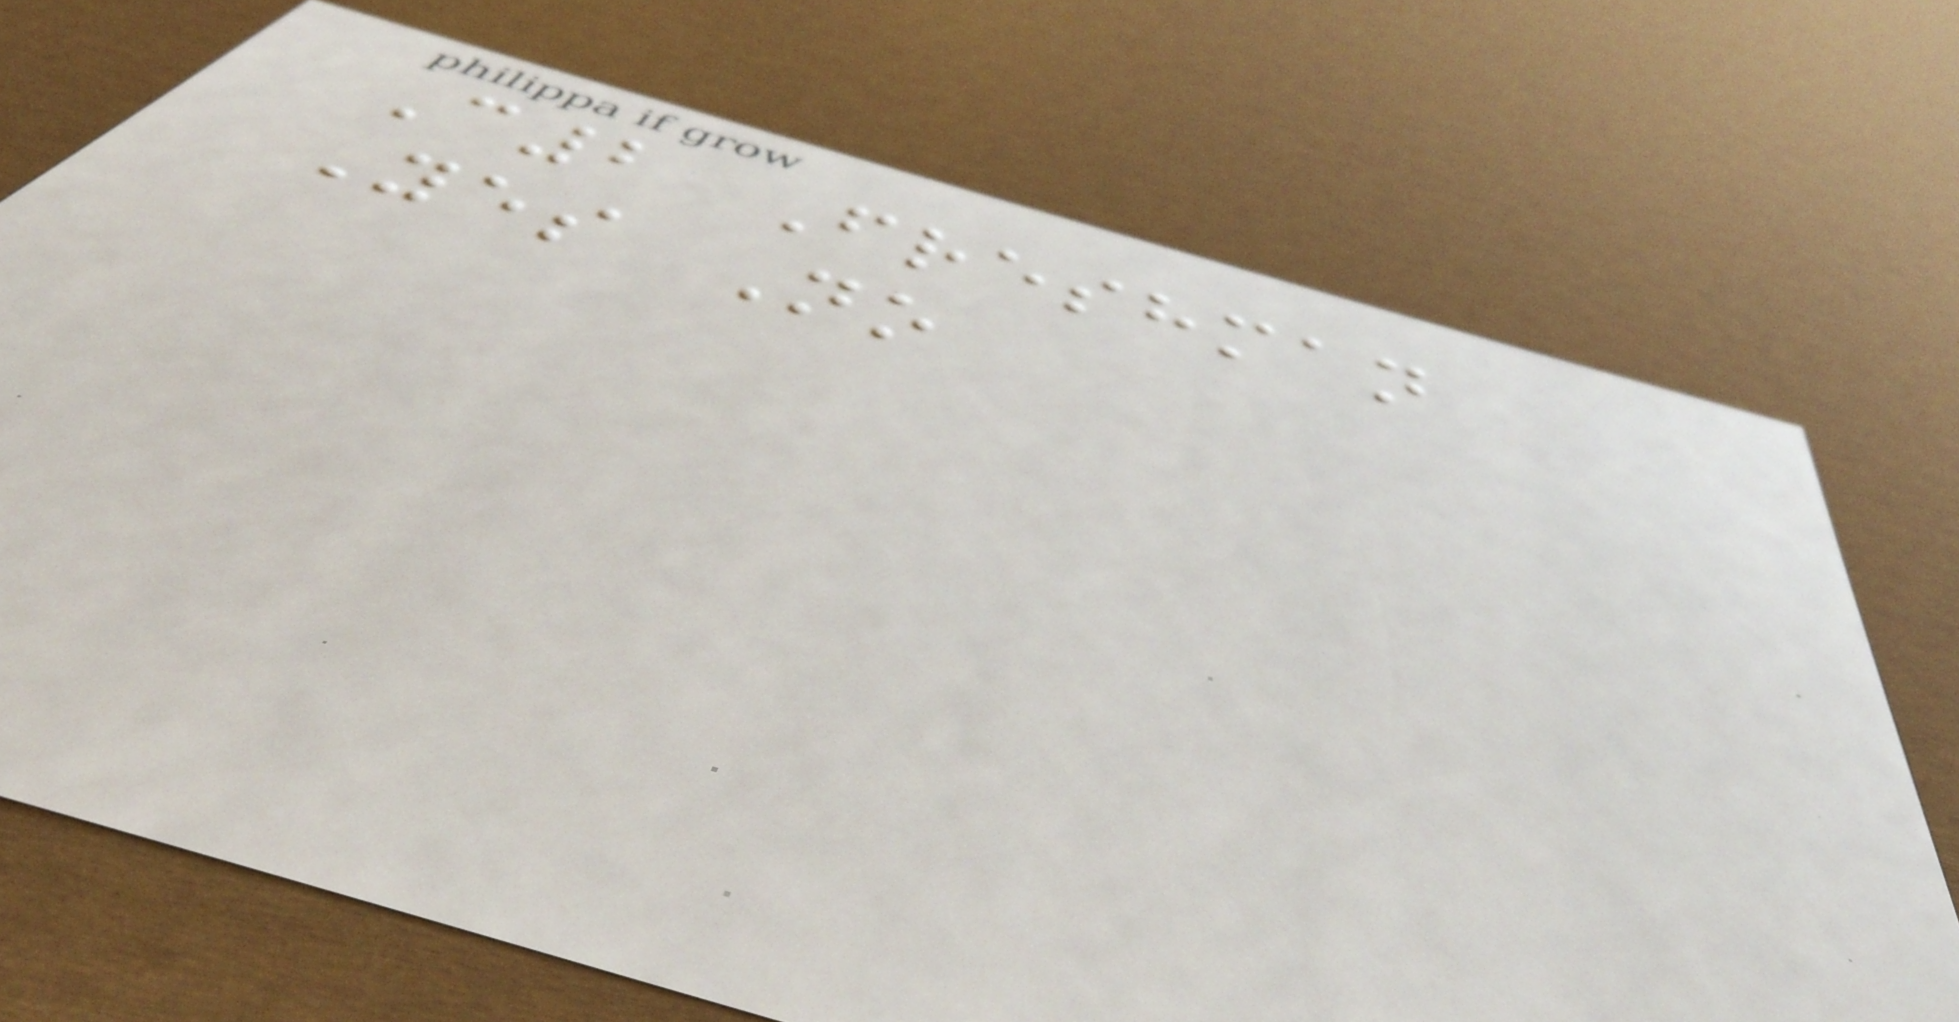C2 Freshman
Yes No
